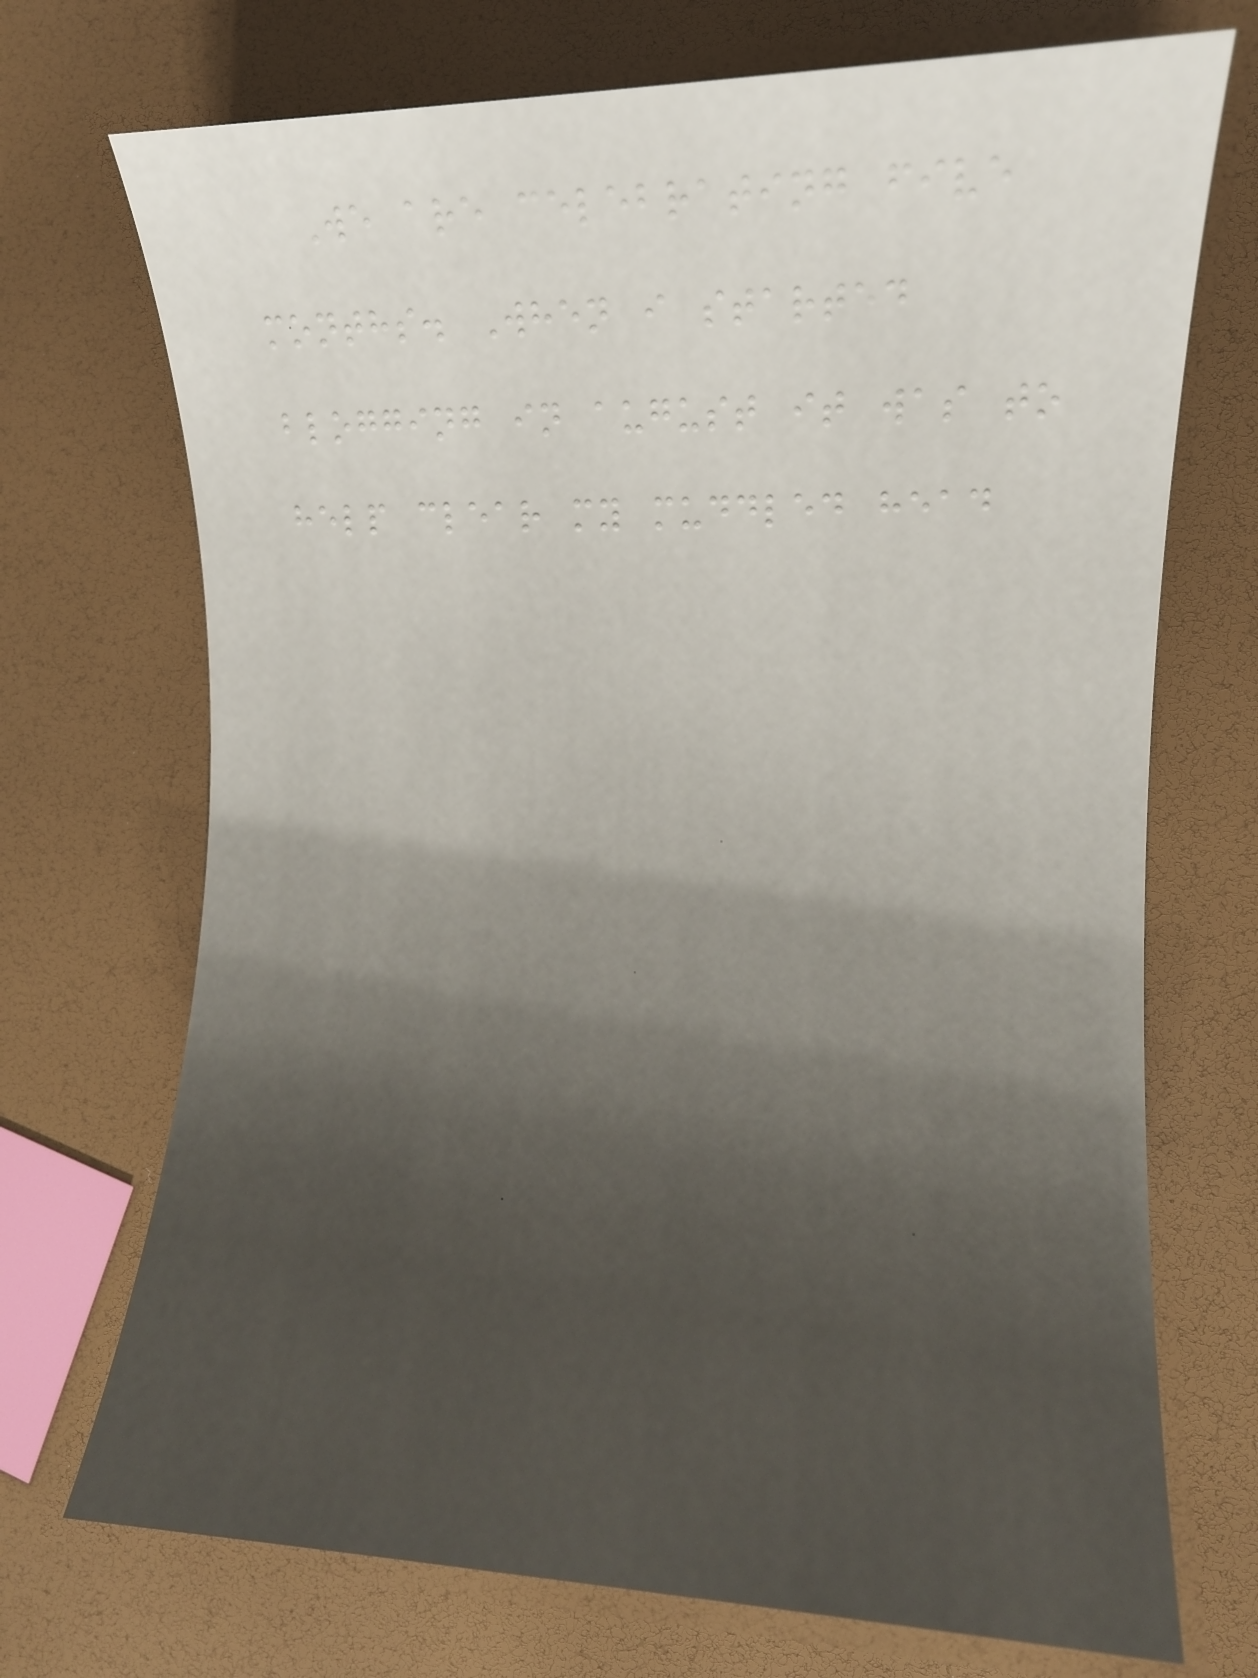We are celebrating five
months. When i started
blogging in august it was to
help clear my muddled head
